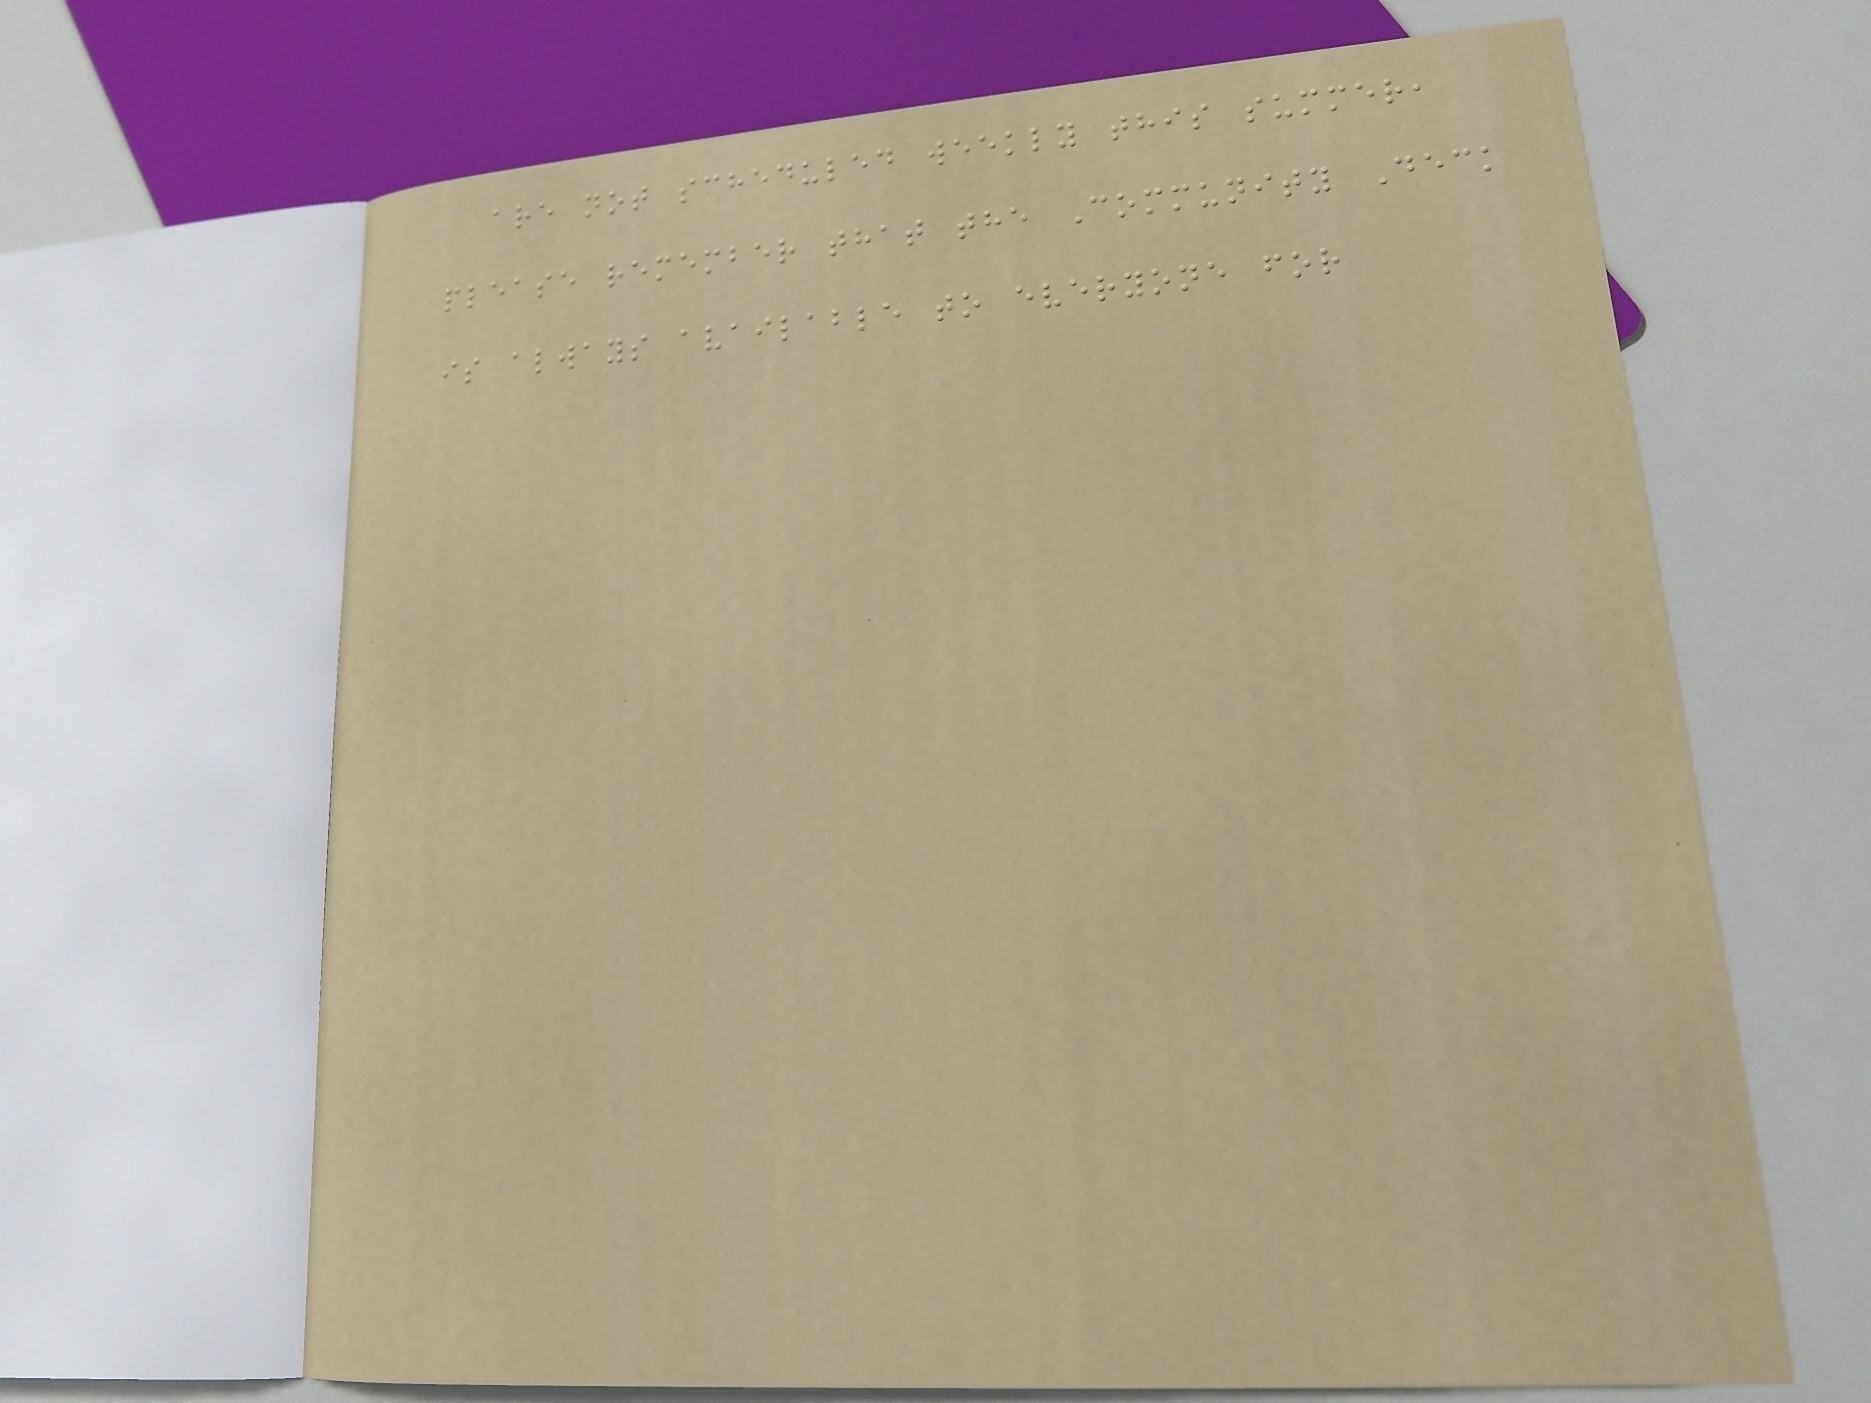are not scheduled weekly this summer,
please remember that the Community Deck
is always available to everyone for
